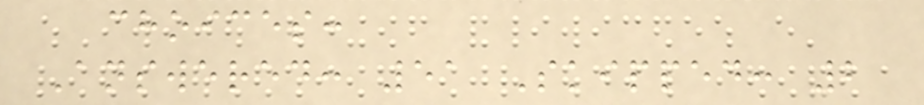choices:
Answered: 51 Skipped: 2
